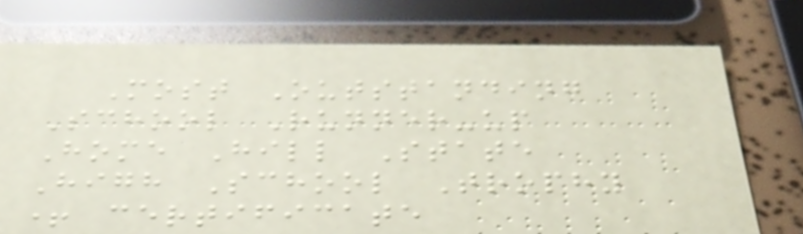Most Outstanding
School Runner-up
Home Hill State
High School Trophy
+ certificate
